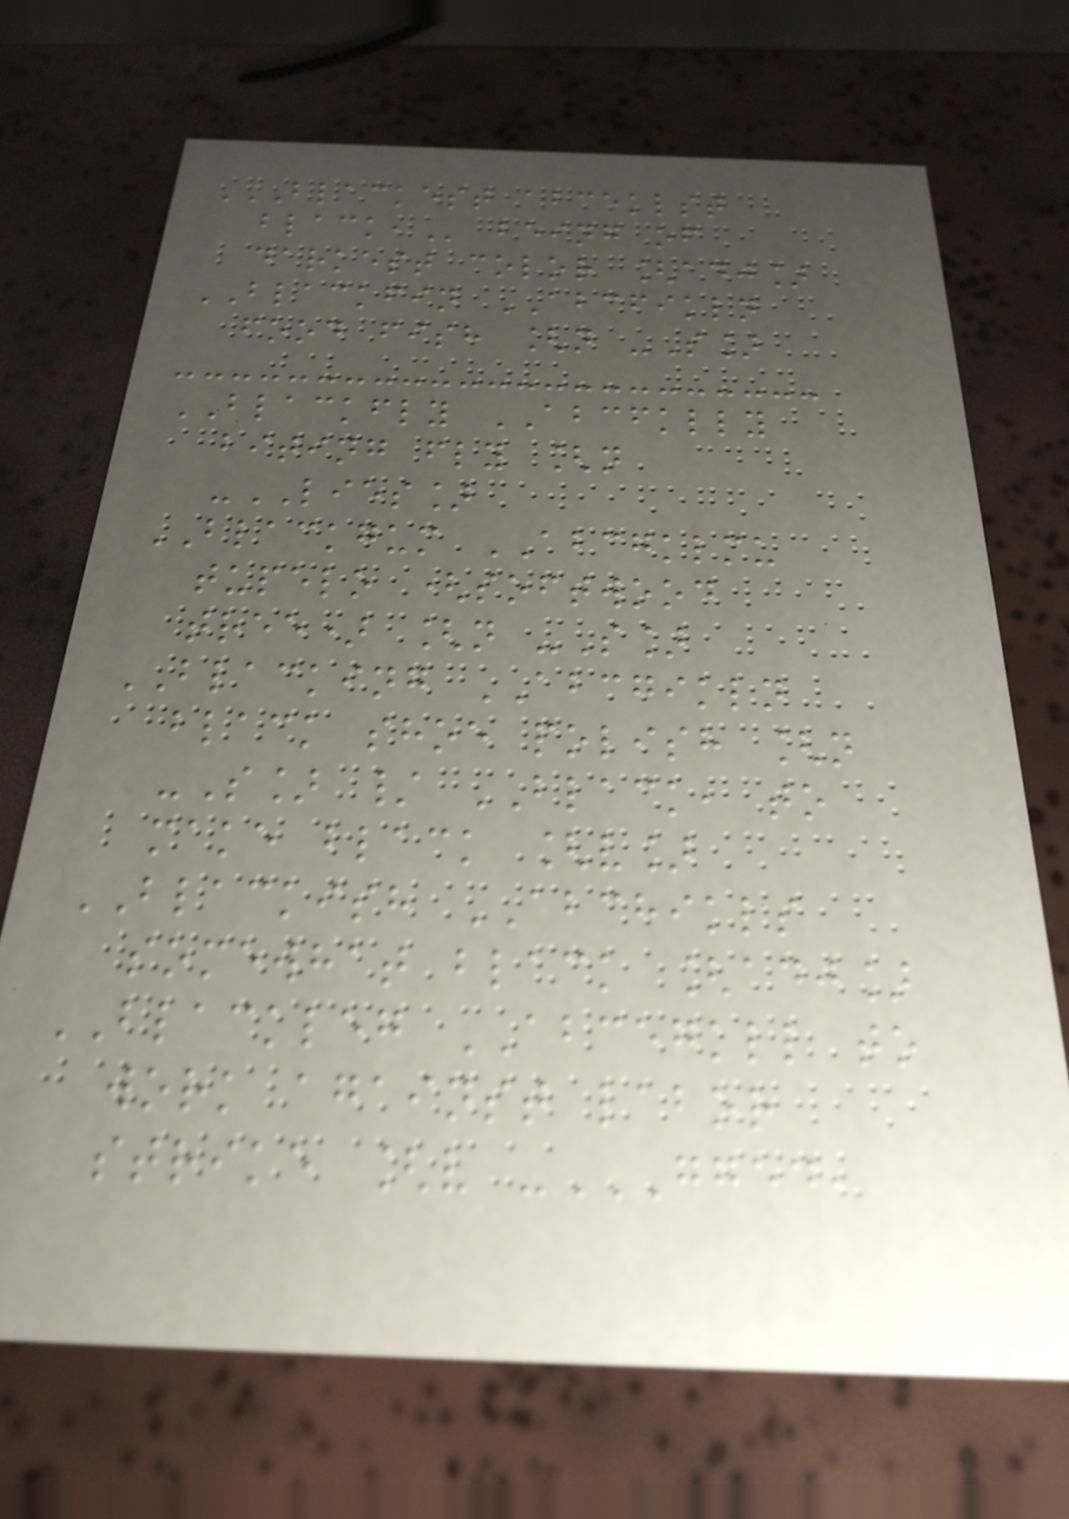BLACKEST ABCEKLST
BLACK, being of
darkest color [adj]
BLACKFIN ABCFIKLN
food fish [n -S]
BLACKFLY ABCFKLLY
biting fly [n
-LIES]
BLACKGUM ABCGKLMU
tupelo (softwood
tree) [n -S]
BLACKING ABCGIKLN
black shoe polish [n
-S] / BLACK, to
make black [v]
BLACKISH ABCHIKLS
somewhat black [adj]
BLACKLEG ABCEGKLL to
work against labor
strike [v -GGED,
